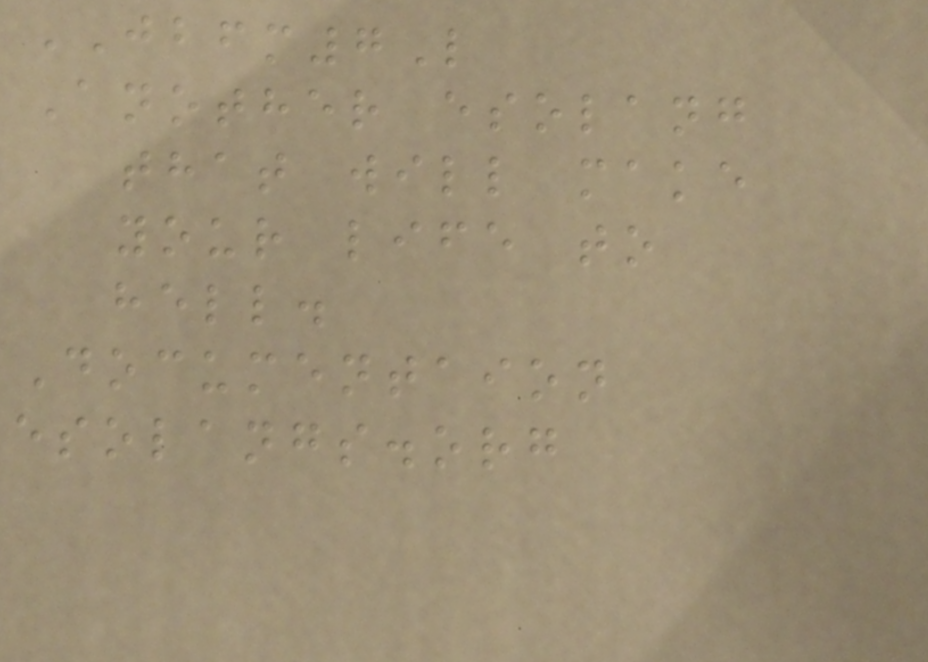JBFM7L
Another esolang
that will make
your life to
hell.
Documentaion
esolangs.org
